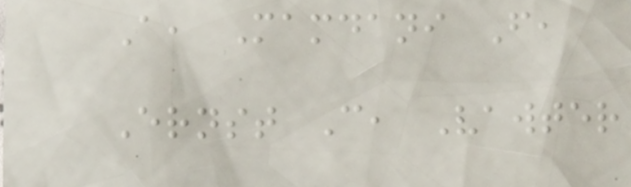A, Mamdani F,
Ernst C, Vawter
